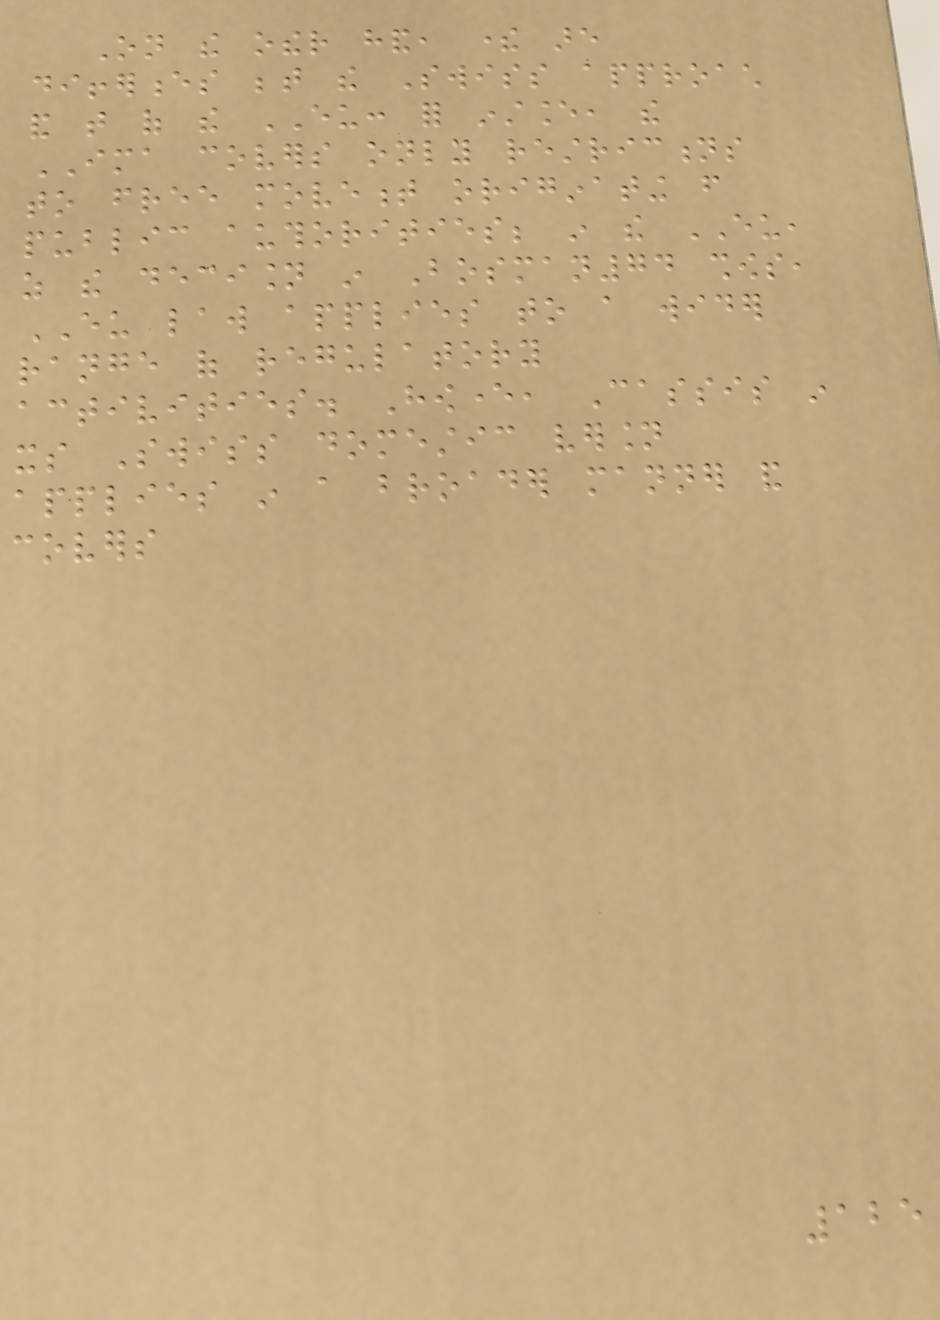On the other hand, there are
differences between the Swiss approach
and that of the EU: for instance, the
IMA covers only restrictions
to free movement originating from
public authorities; in the EU,
as the decision in Bosman74 shows,
EU law applies to a wider
range of regulatory
activities. However, Cassis in
its Swiss domestic version
applies in a broader manner and
covers
125
